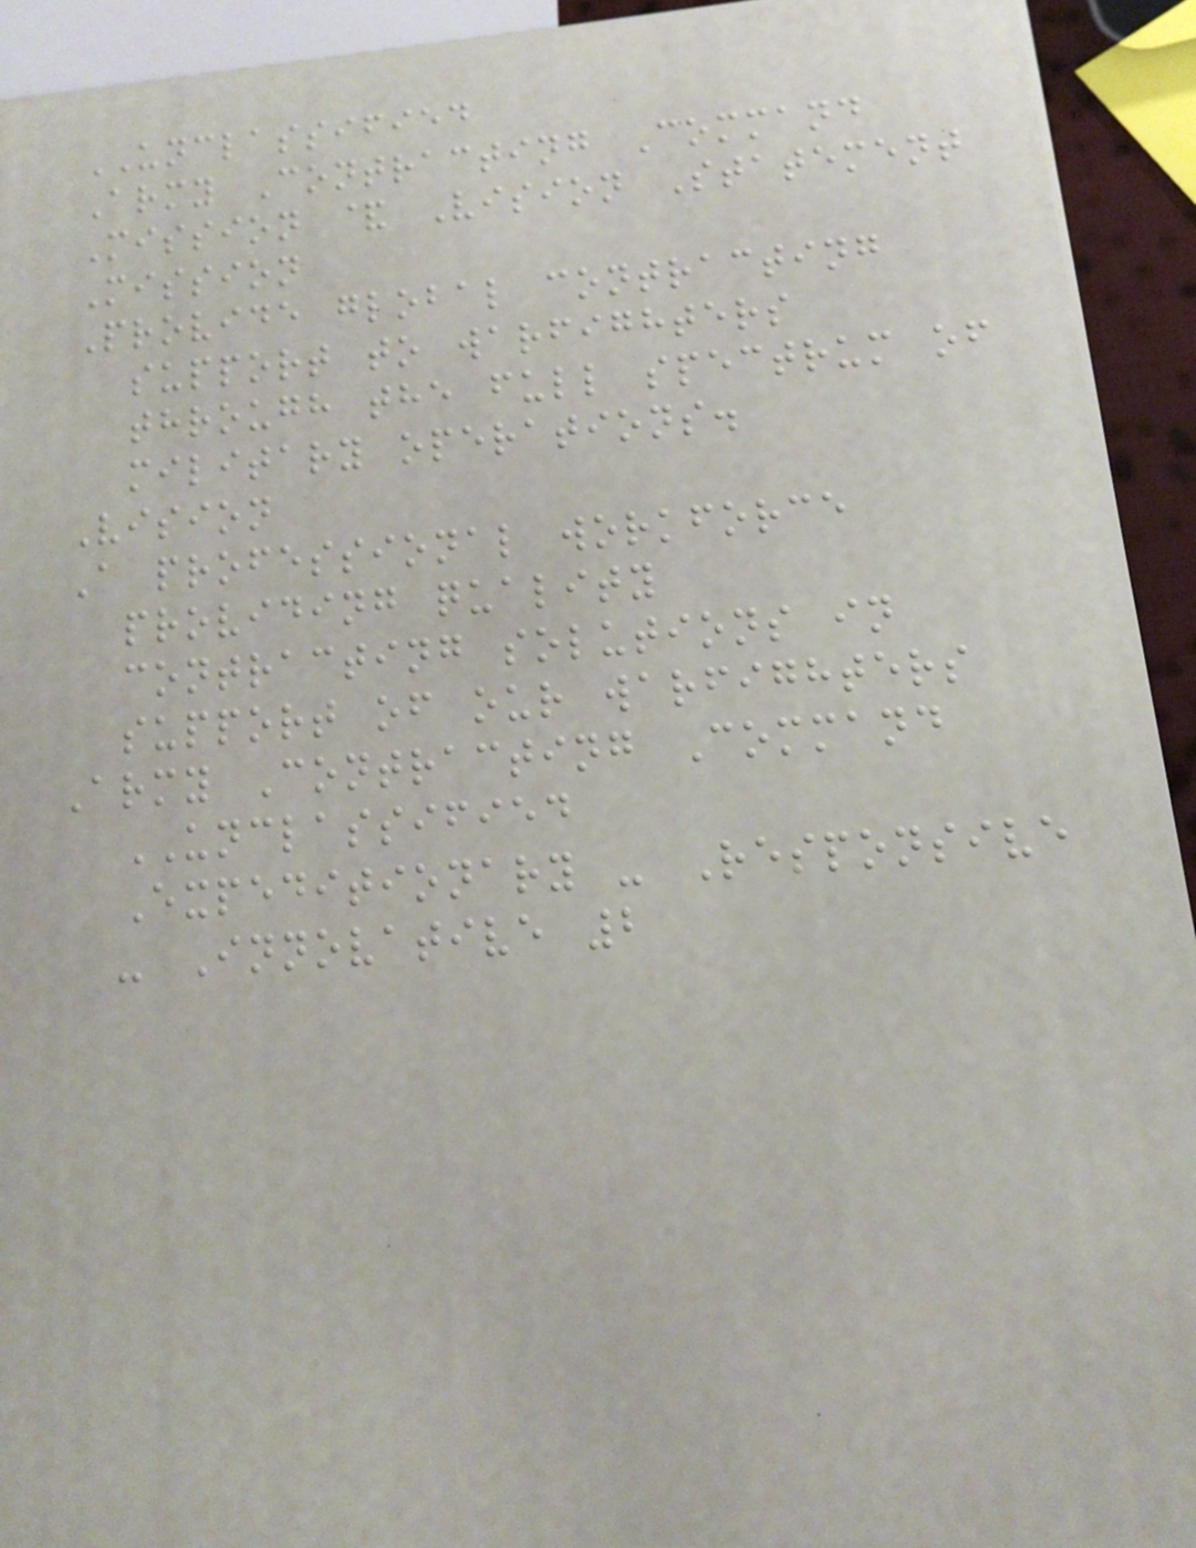UNCLASSIFIED
Army Contracting Command
Mission & Vision Statement
Mission
Provide global contracting
support to warfighters
through the full spectrum of
military operations.
Vision
A professional workforce
providing quality
contracting solutions in
support of our warfighters
Army Contracting Command
UNCLASSIFIED
Expeditionary - Responsive
- Innovative 2
